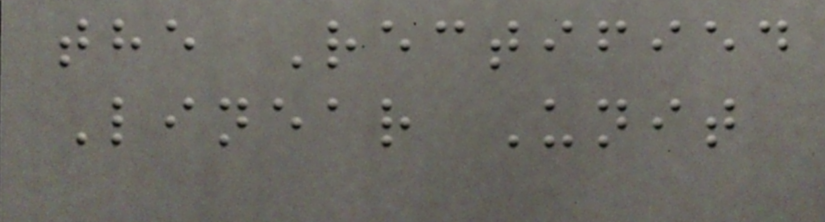the Rectified
Linear Unit
